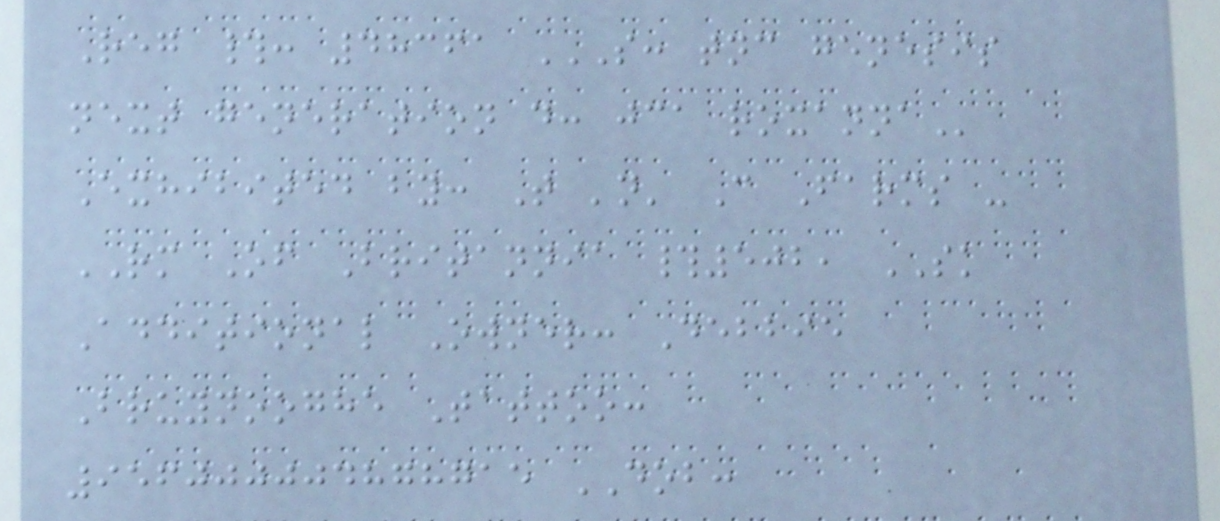Reg #: 48361 S: TNC GENESIS
NEXT GENERATION D: JCA ROXANNA
Exhibited by: T 'n' C Farms -
RM Of Britannia #502, SK
Additional Owner: Debbie
Bruynooghe Tattoo:
956000004878715 DOB:
